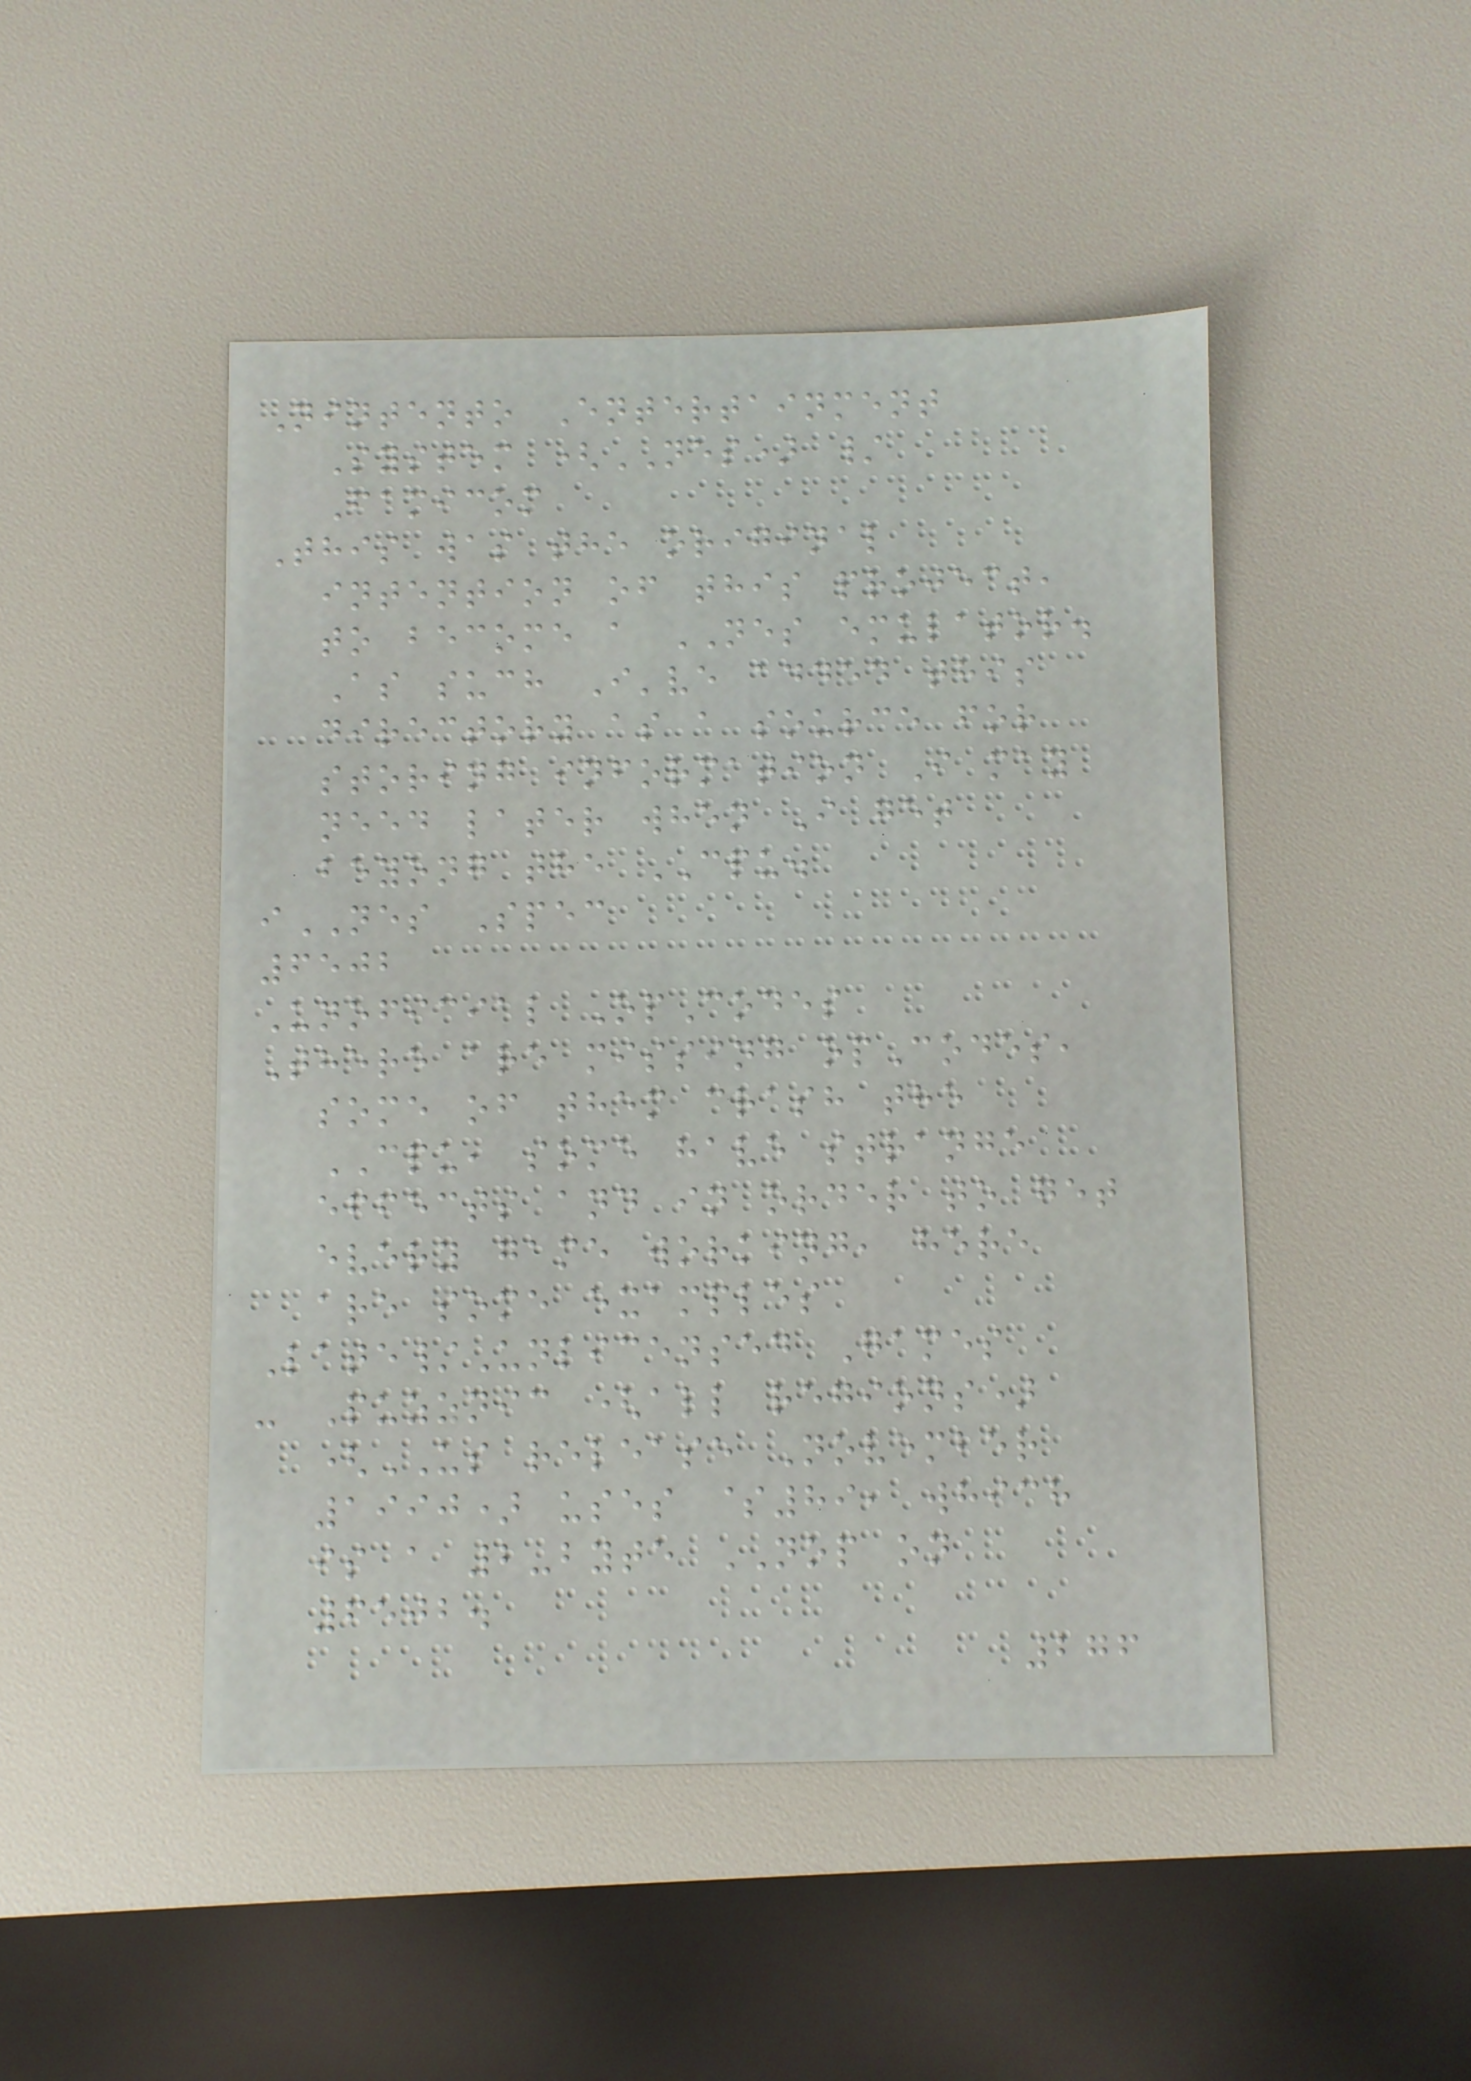Nintento Entertainment
System (NES) /
Famicom
This was the original
intention of this project,
to become a NES emulator.
As such I've added this
directory as a source for
storing information I may
need later when I get
beyong the CPU.
iNES Spec
6502
Unoficial OpCodes
There are missing opCodes,
some of them crash the
CPU, some have strange
effects and in order to get
every game working, here
are some examples
Late/Unlicensed Games
- Puzznic (all regions)
(US release November
1990) uses $89, which
is a 2-byte NOP on
6502.
276
